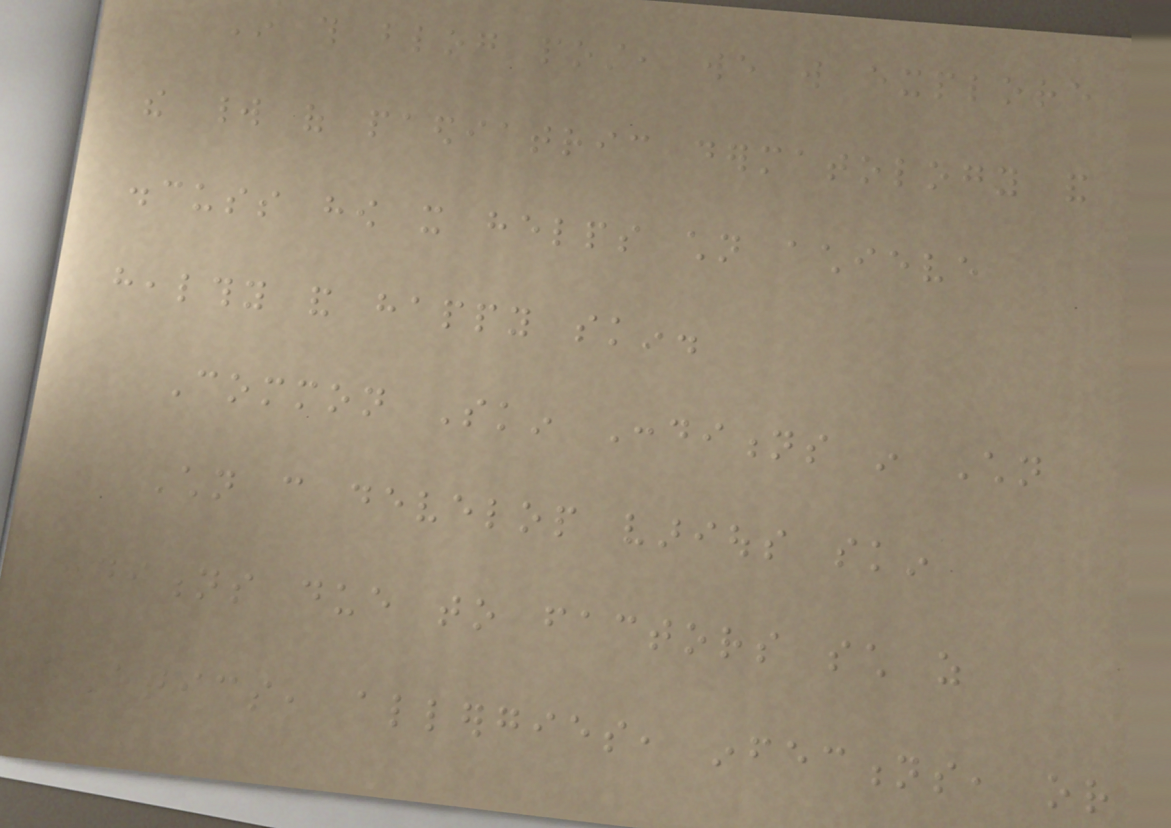In this blog post, we will explore
the world of paediatric dermatology and
discuss how it helps children achieve
healthy and happy skin.
Common Skin Conditions in Children
Children can develop various skin
conditions due to factors such as
genetics, allergies, infections, or
